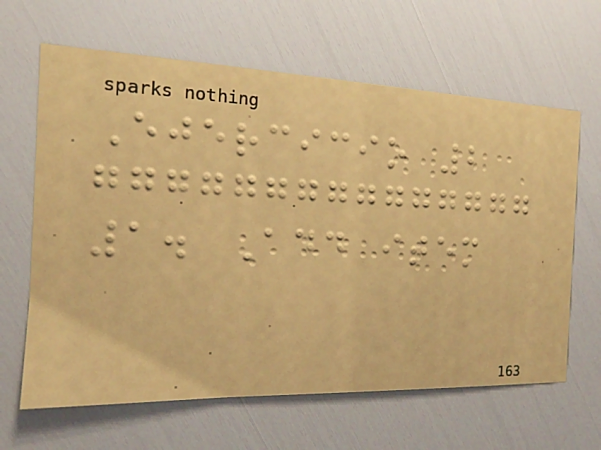Ejercicio 2
1. Add item
